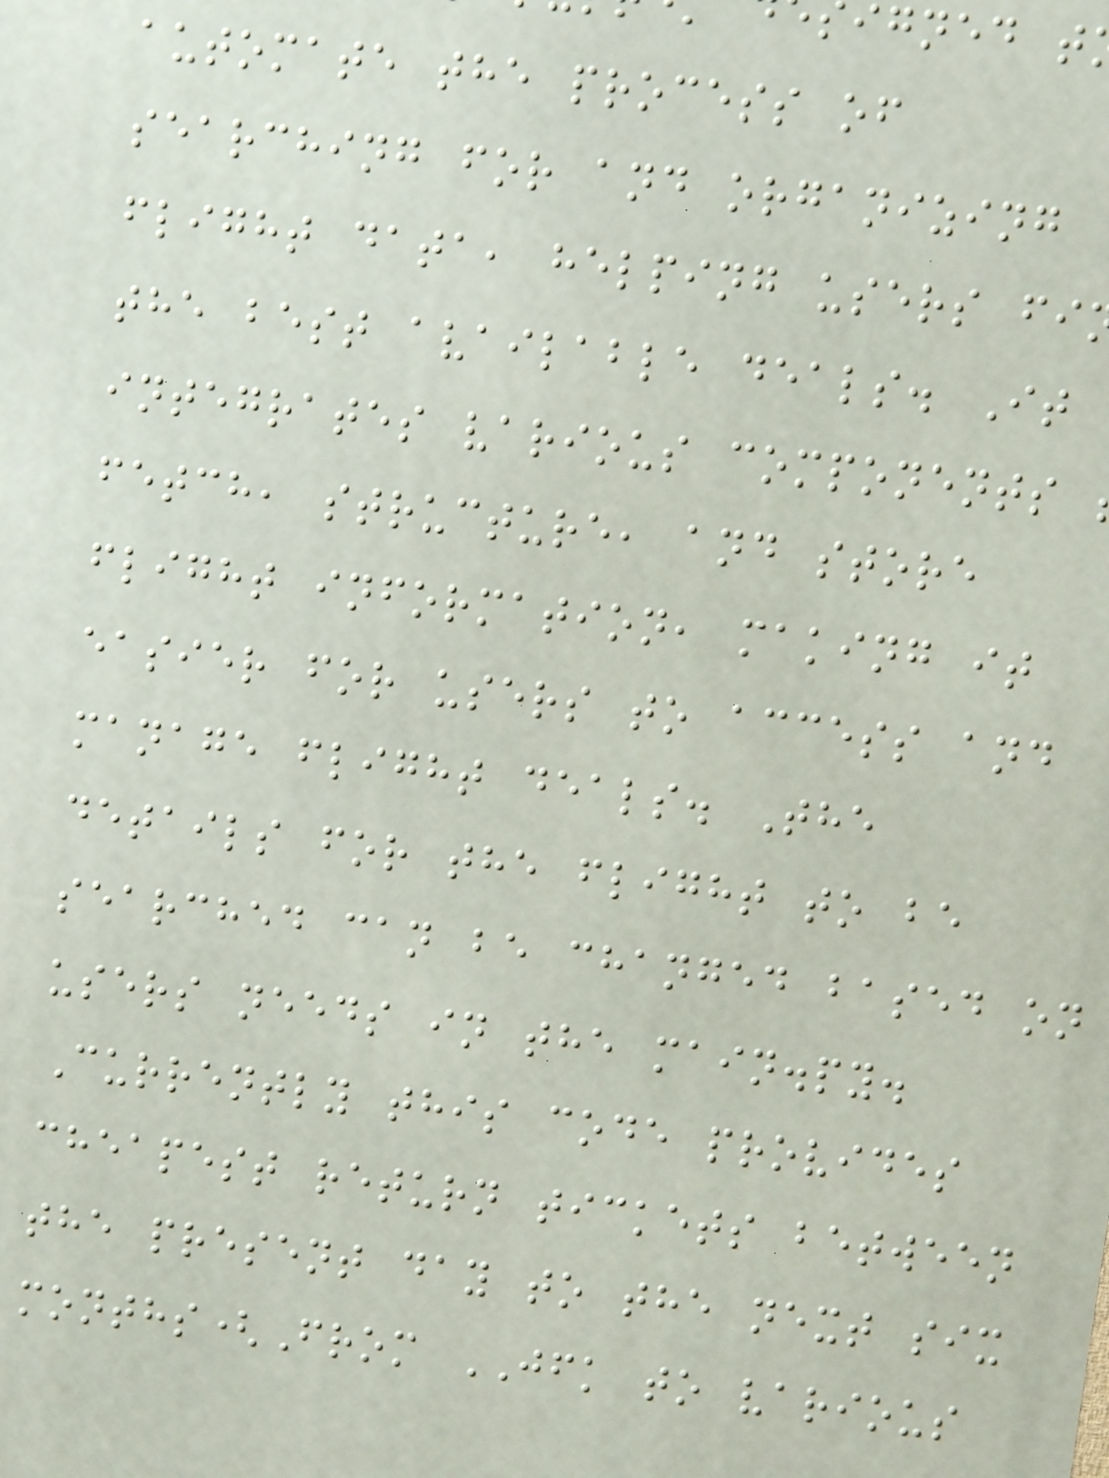automate the process of
searching for and organizing
flight data, helping users fi
the best available deals. It
integrates various components
fetch, structure, and store
flight information, making it
easier for users to access and
manage flight deals. The
details for the flight to be
searched can be changed based on
users needs in the main.py.
Currently this code provides
cheapest return tickets between
the present day to the next six
months(From JFK to various
